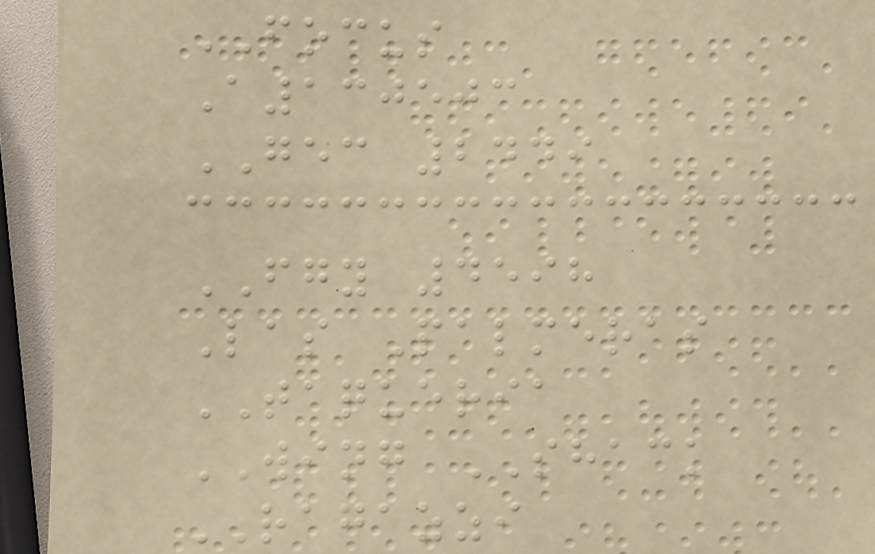FOCUS
A130503
GEC 2449
FGY 4598
Las Palmeras
TAQUERIA
WING SHACK
RAGAZZI
